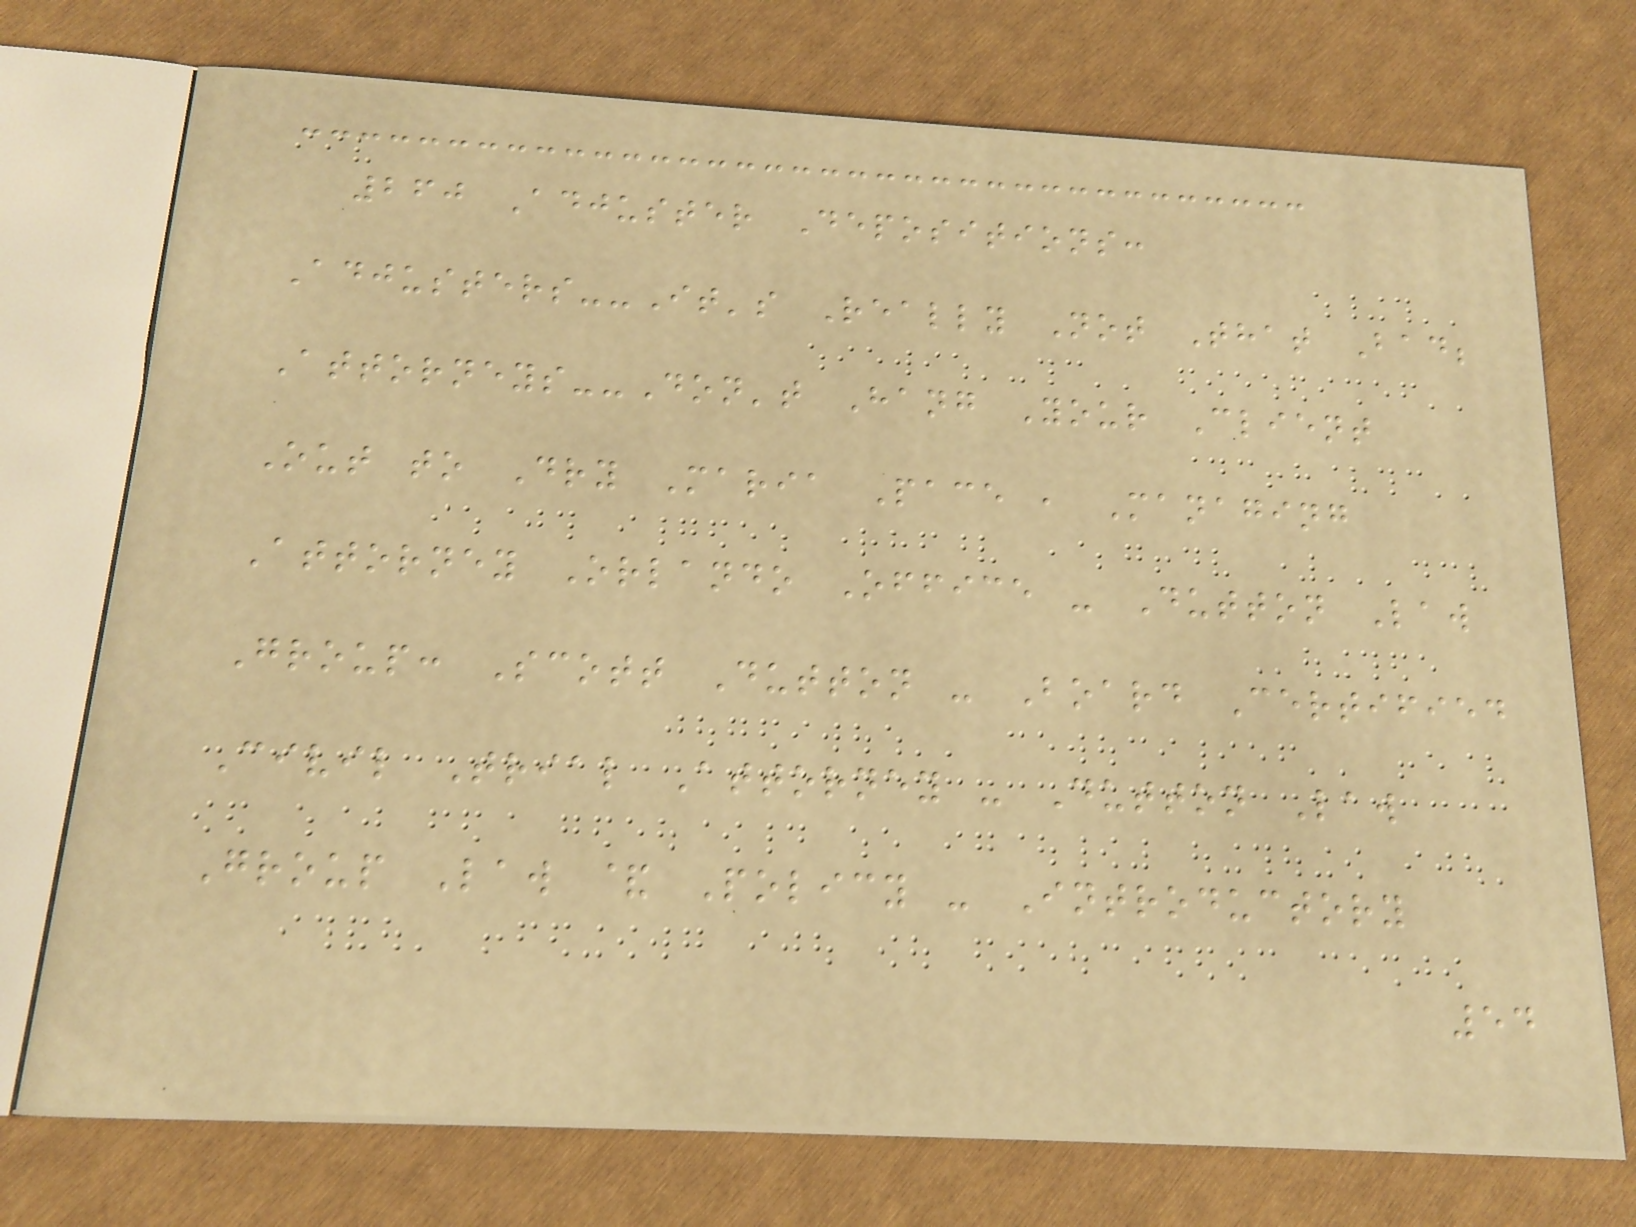260 Adjuster Depositions:
Adjusters--It's Really Not That Bad;
Attorneys--Don't Hang Your Client
Out to Dry Maria Pace , Managing
Attorney Orlando Office - Dutton Law
Group: Scott Dutton - Board Certified
Civil Trial Attorney - Dutton Law
Group Law & Policy - Introductory
54
